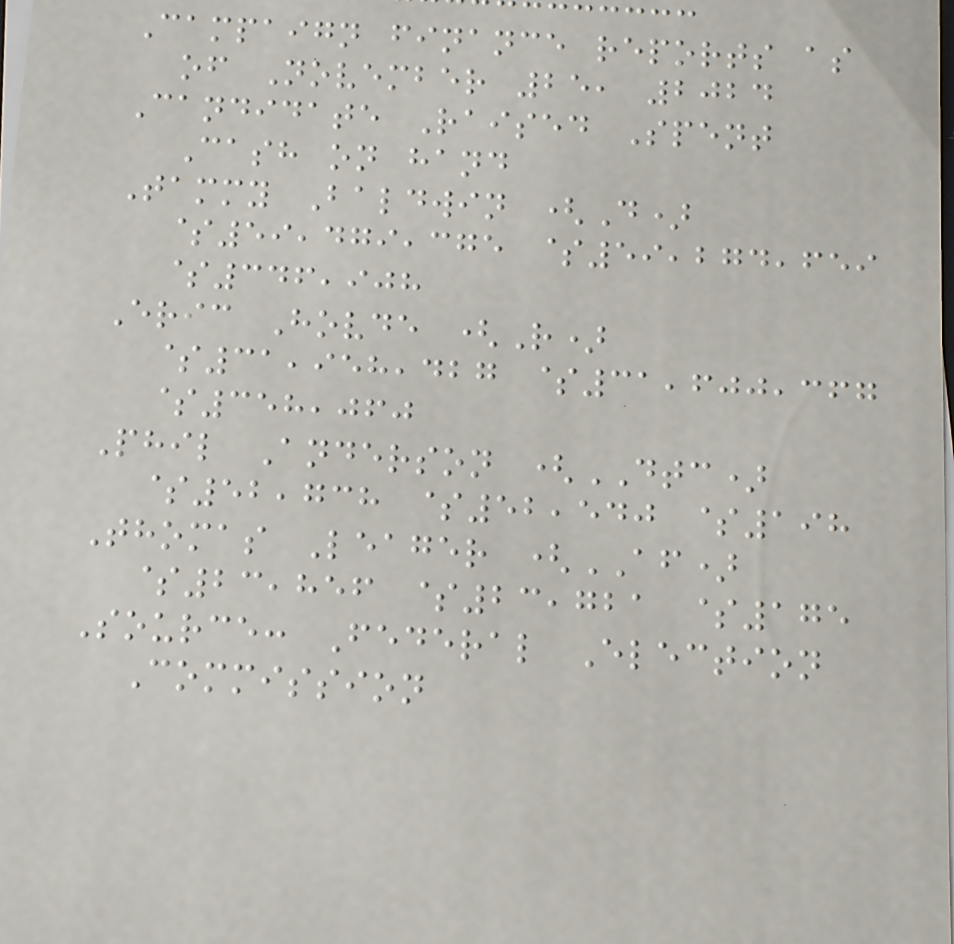Campaign finance reports as
of November 25, 2024
Candidate Raised Spent
Cash on hand
Tammy Baldwin (D)
$59,479,375 $59,274,659
$346,908
Eric Hovde (R)
$31,958,427 $31,600,367
$358,060
Phil Anderson (DTC)
$52,738 $52,540 $198
Thomas Leager (AF)
$23,856 $23,721 $175
Source: Federal Election
Commission
